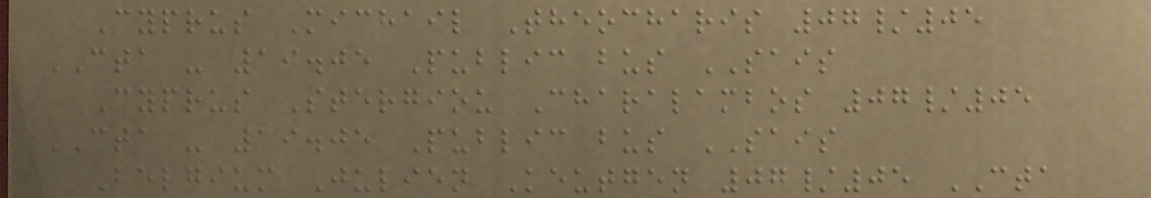Cyprus Michail Theocharis 07/05
CTA - 19.05 Public bus SAIS
Cyprus Stergiou Charalambos 07/05
CTA - 19.05 Public bus SAIS
Belgium Julien Keutgen 07/05 CTA
